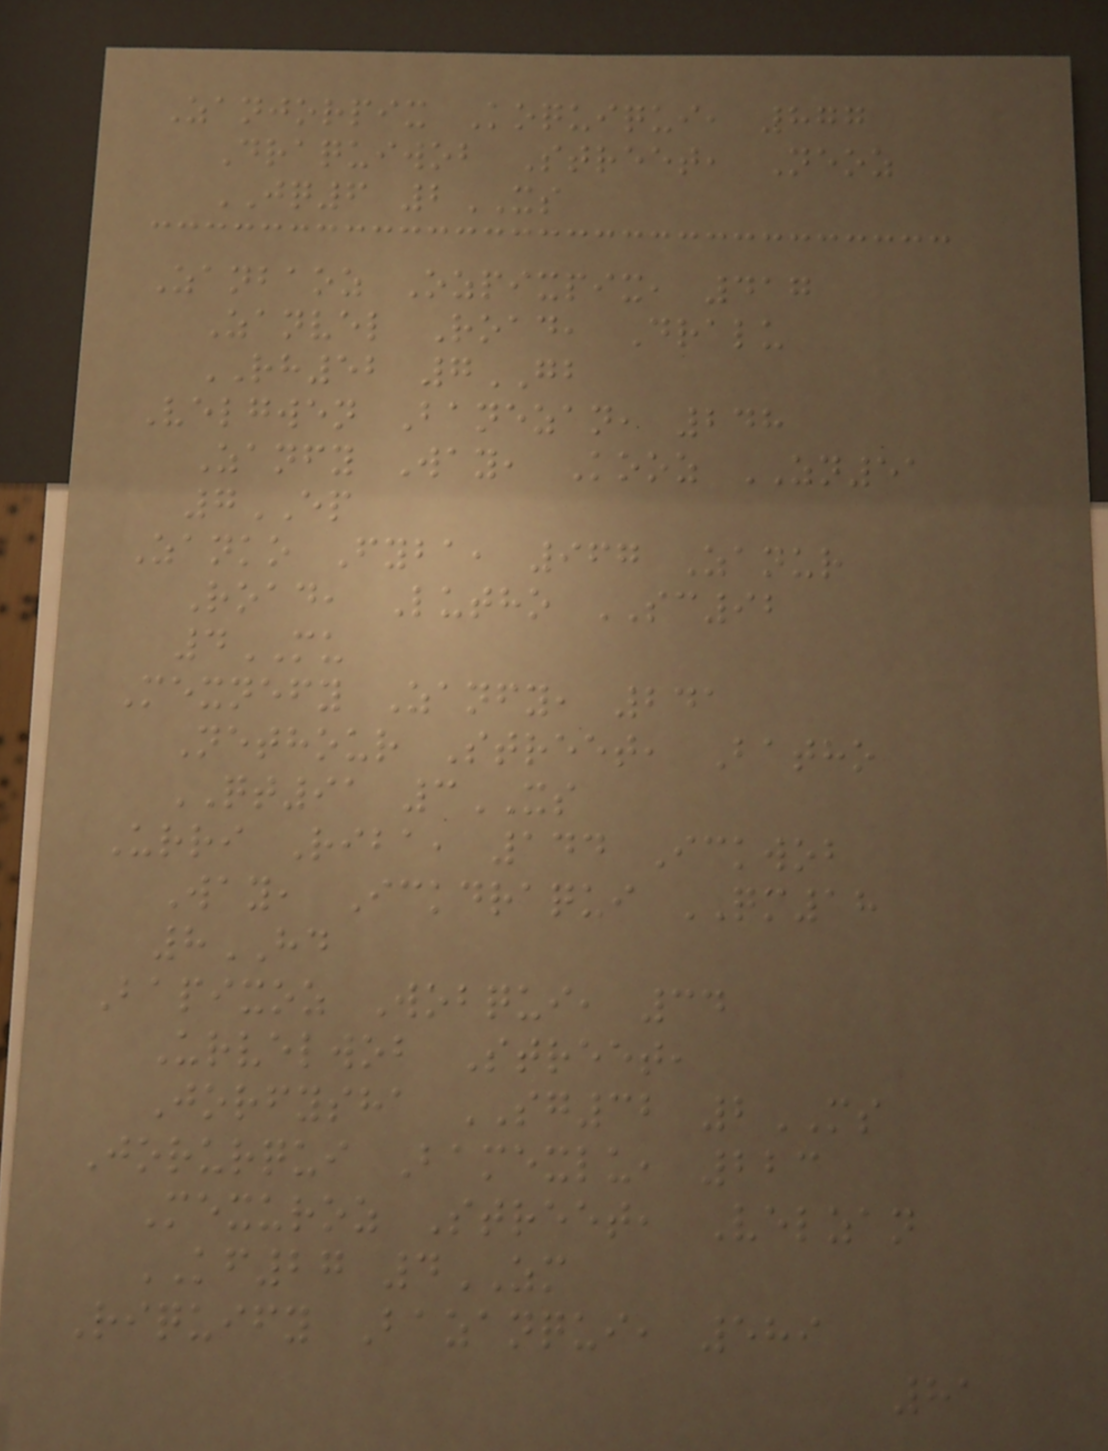Zanjorpix Koquiqui, 877
Draquiwob Street, Neoz
JQ6 2XS
Zanbaoz Ozpixpix, 417
Zanvel Road, Dralu
RH52 7GB
Velgwen Banezan, 248
Zanfy Way, Kooz ZN51
7EP
Zanko Fyba, 967 Zanur
Road, Lutho SC92
4MU
Mexnefy Zanfy, 241
Nethour Street, Batho
QT91 3XS
Urri Riba, 144 Ickwob
Way, Ickdraqui QM18
8HD
Bapixoz Wobqui, 34
Urvelwob Street,
Jorfysha SG32 2MS
Jorurqui Bamexlu, 223
Mexuroz Street, Velzan
KF27 4ZM
Riquify Bazanqui, 589
81
